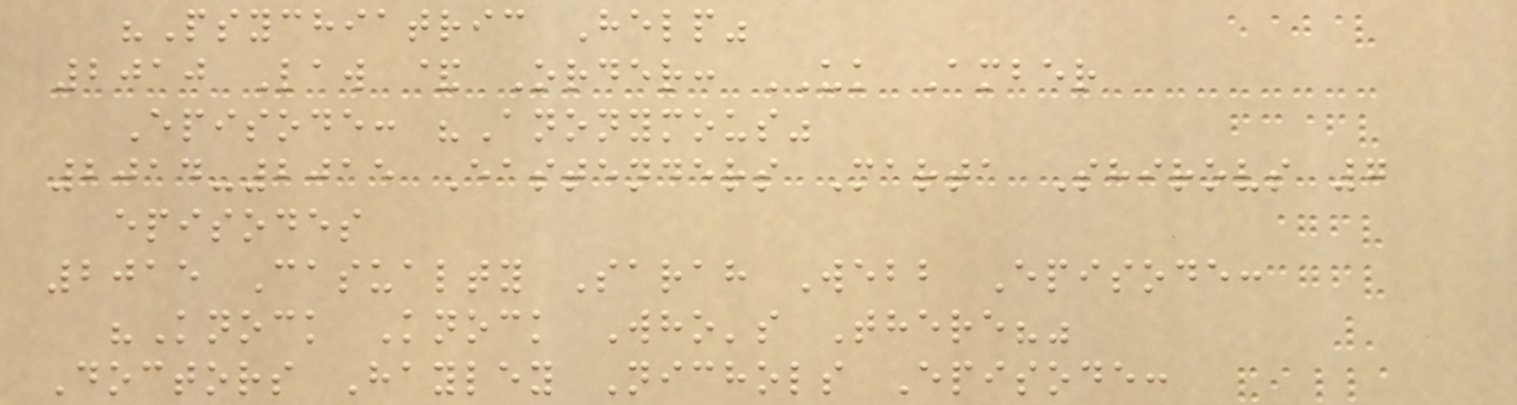"Psychiatric Help"
2010 Law & Order: UK Amber
Episode: "Anonymous"
2014-2015 Eastenders Marta Shirovs 7
episodes
2015 Casualty Sarah Webb Episode:
"Knock Knock Who's There?"
Doctors Hayley Nichols Episode:
